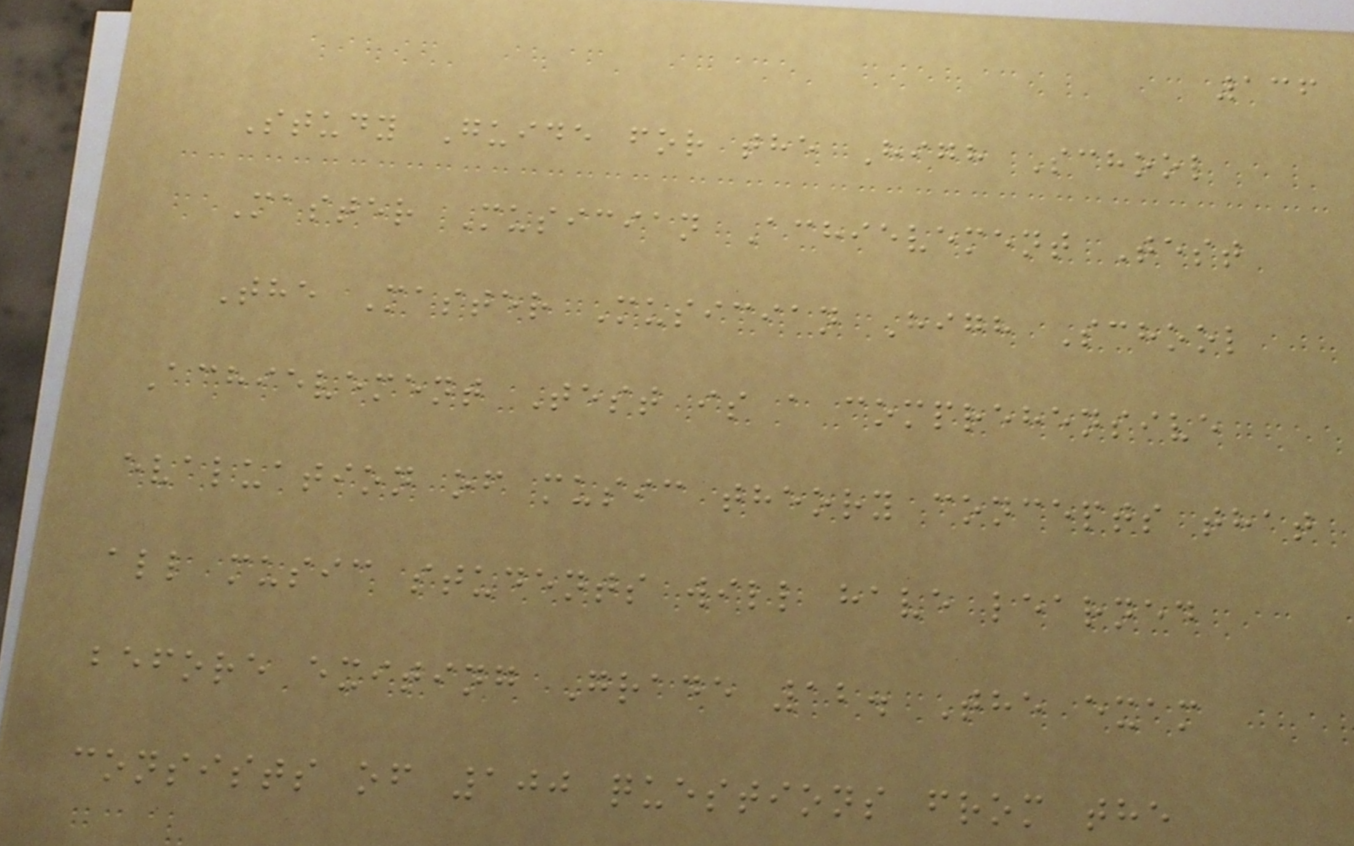136
Study Guide for the High School
Master Musician Achievement Test
The Master Musician High School
Achievement Test is a comprehensive
evaluation of music theory concepts that
all music students will have learned
before exiting Grade 12. The exam
consists of 100 questions from the
